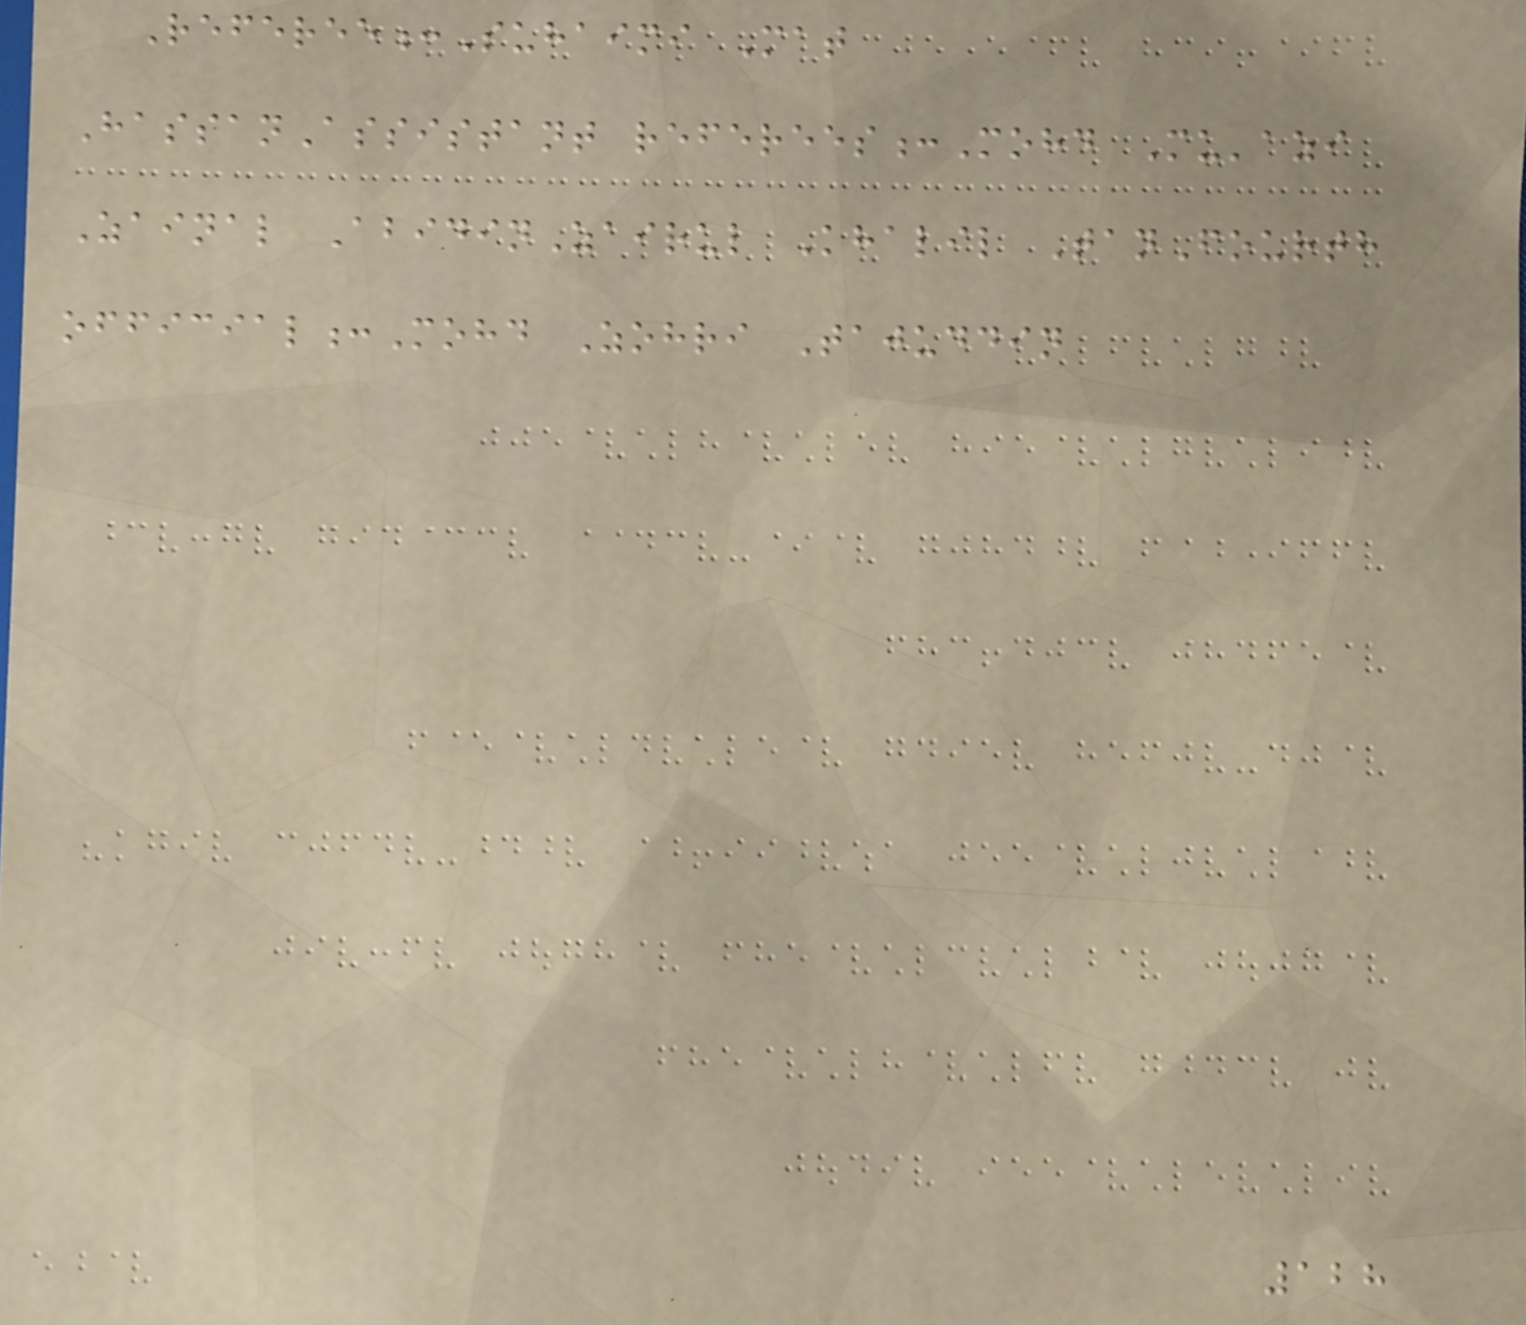Referee:Suhaimi Mat
HassanAssistant referees:Mohd Mu'azi
Zainal AbidinZairul Khalil TanFourth
official:Mohd Zohri Tajuddin
128
